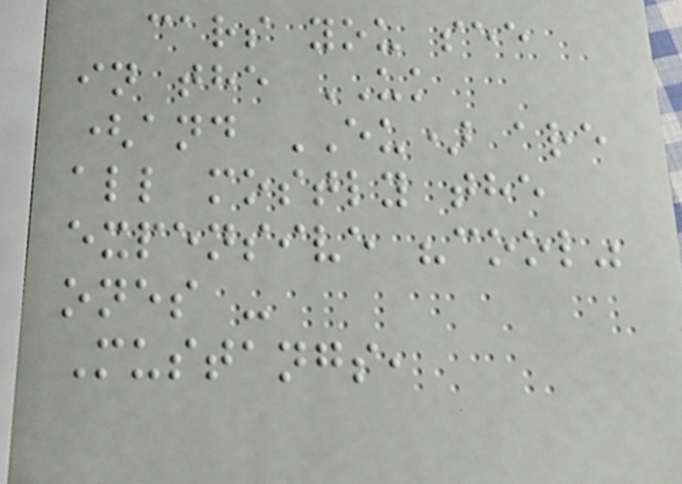cars you see
in the UK
(and EU) are
all mostly the
expensive "cool"
ones -
Mustangs,
